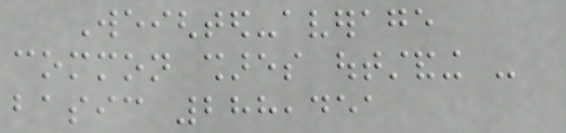Weighted-average
common shares outstanding -
basic 288,451
